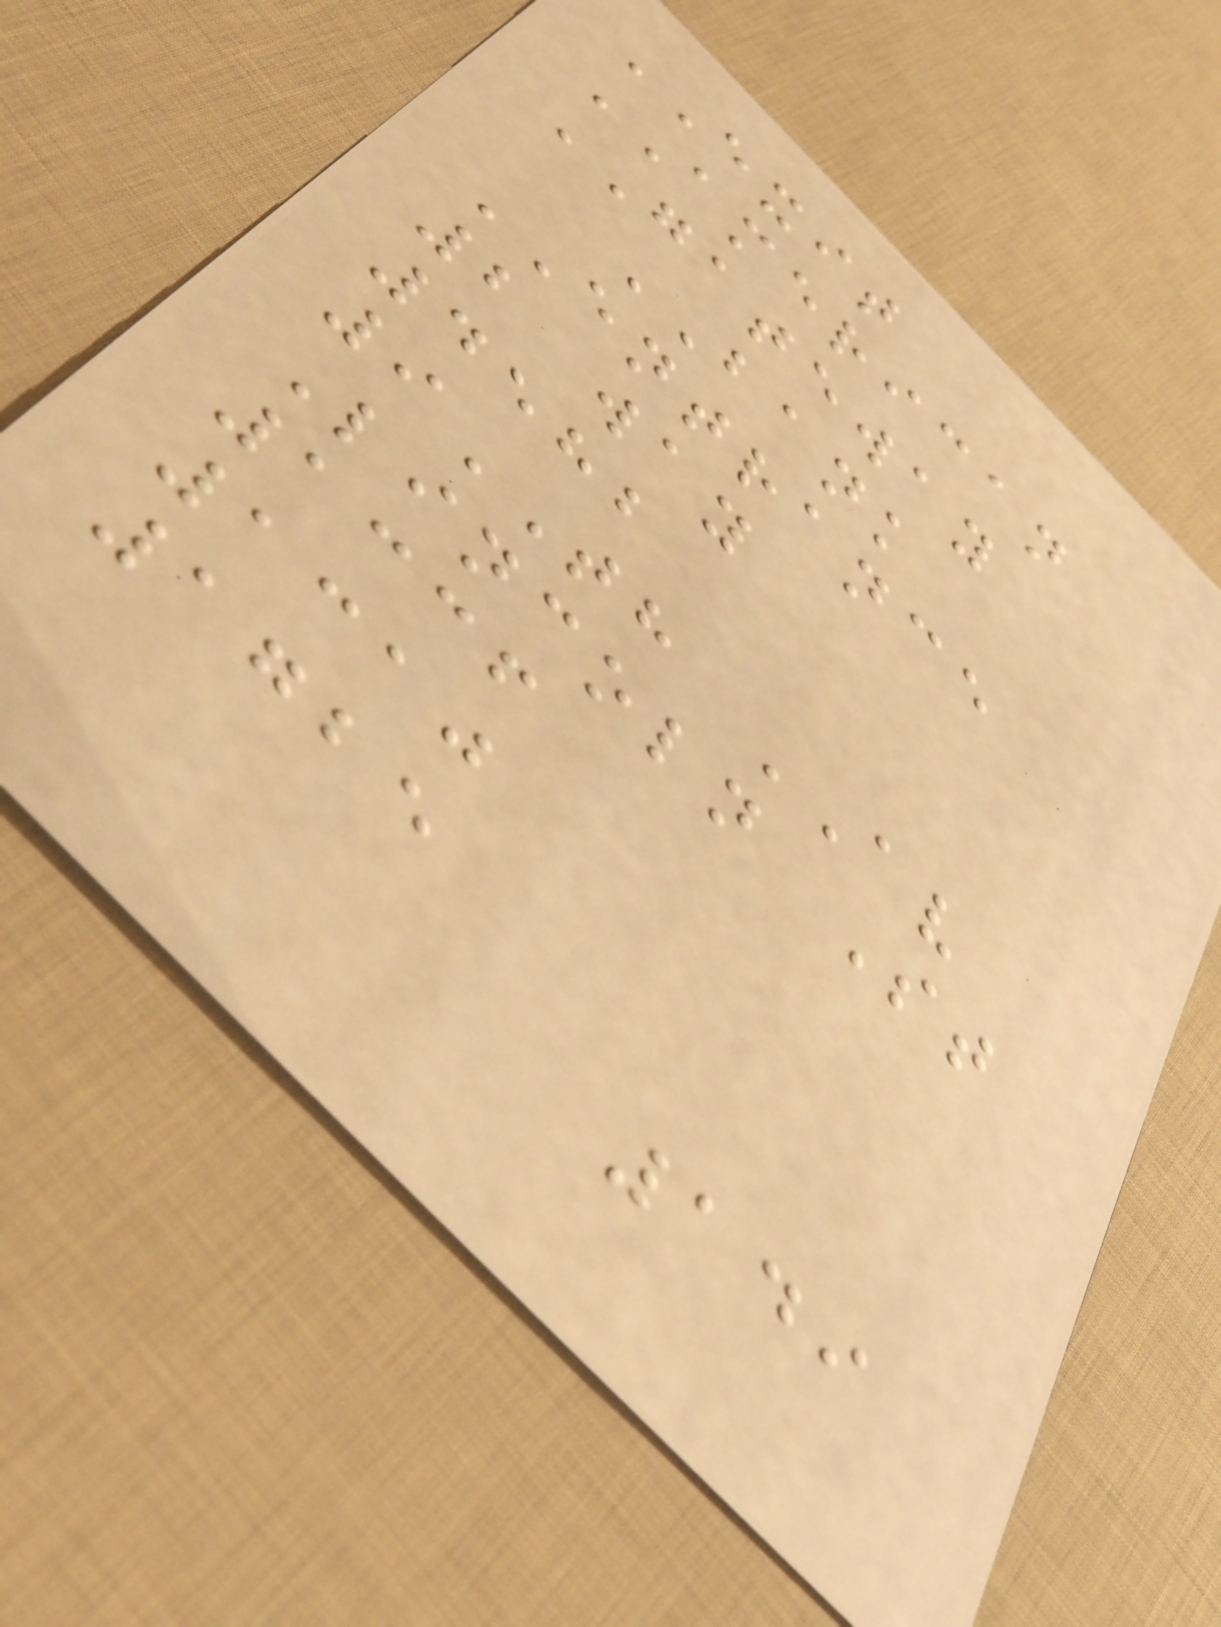EXIT
AMERICAN
GATEWAY
BANK
ENTRANCE
2 way
4582
9TH AV
Lincoln St
1336
1310
1725
149
